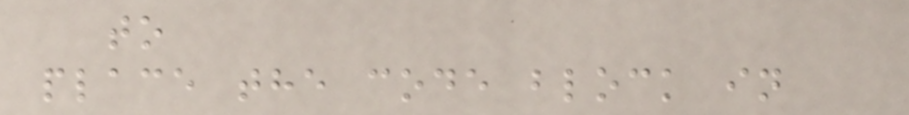to
place the code block in
